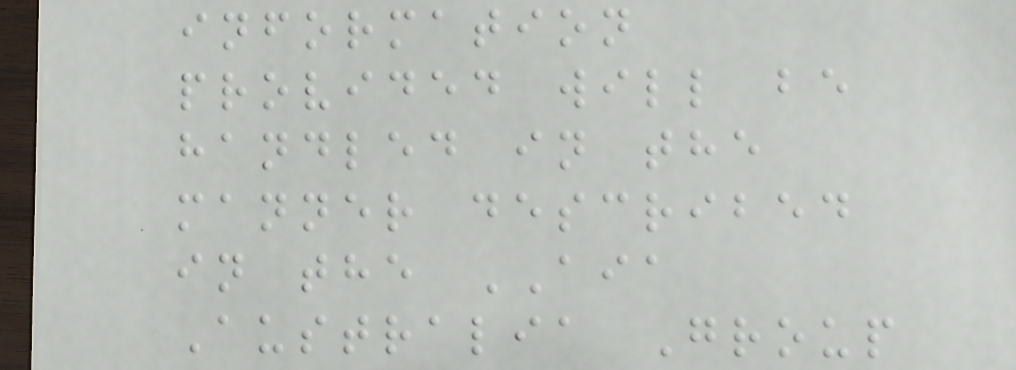information
provided will be
handled in the
manner described
in the AIA
Australia Group
